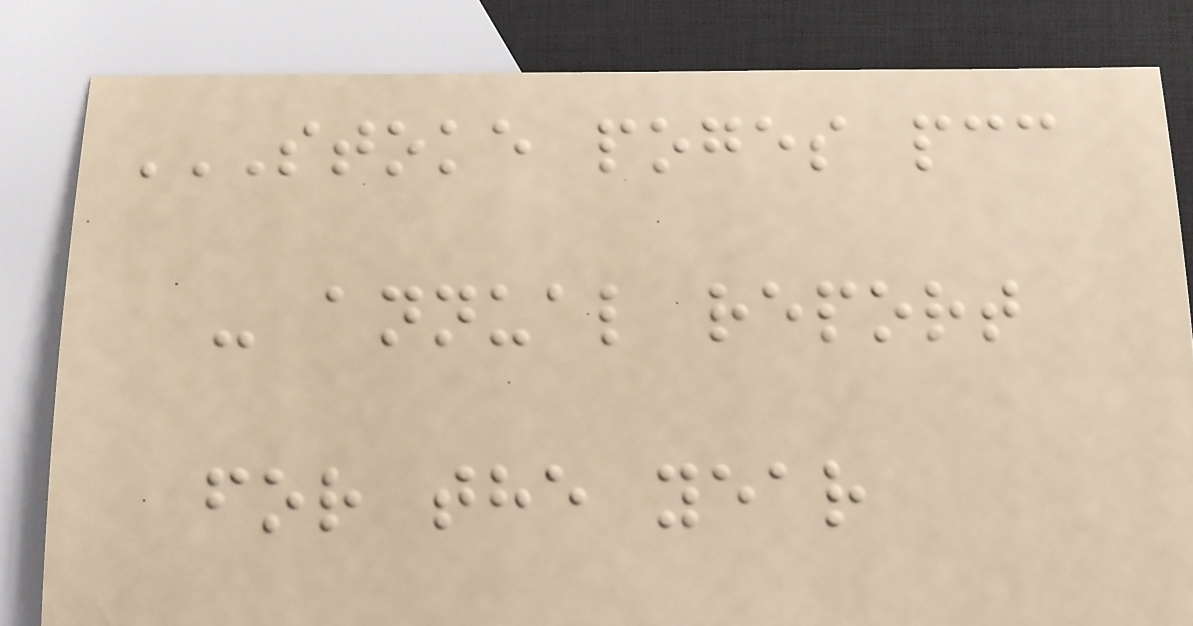STOKE POGES PCC
- ANNUAL REPORT
FOR THE YEAR
